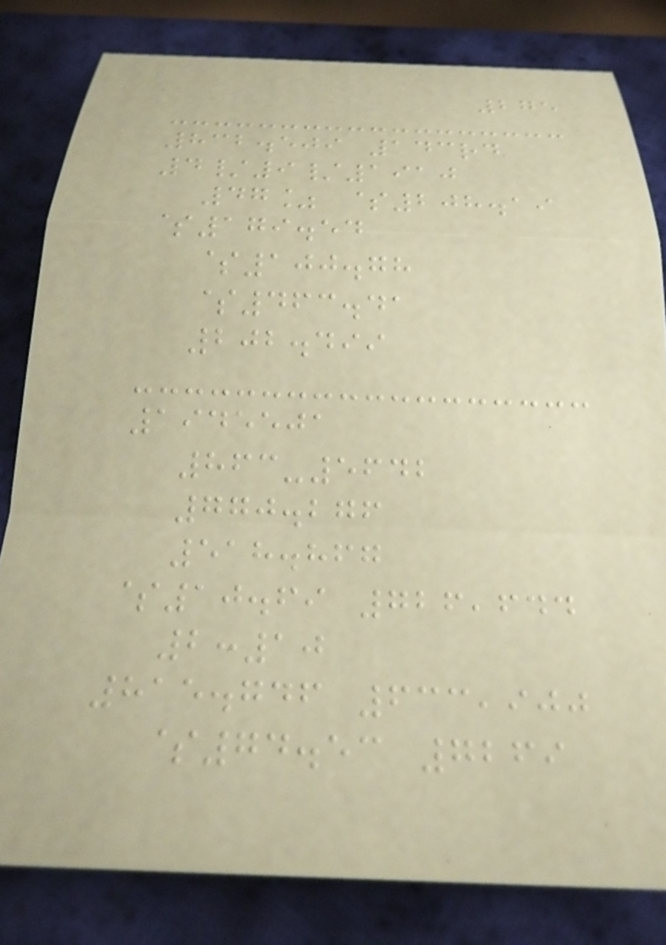275
832.509 143rd
4/9/1910
47% $208.19
$179.54
$100.78
$463.41
202.499
1945501
863-5642
770.276
518.867
$10.69 726,644
2:10
815.746 633,900
$74.53 7269
